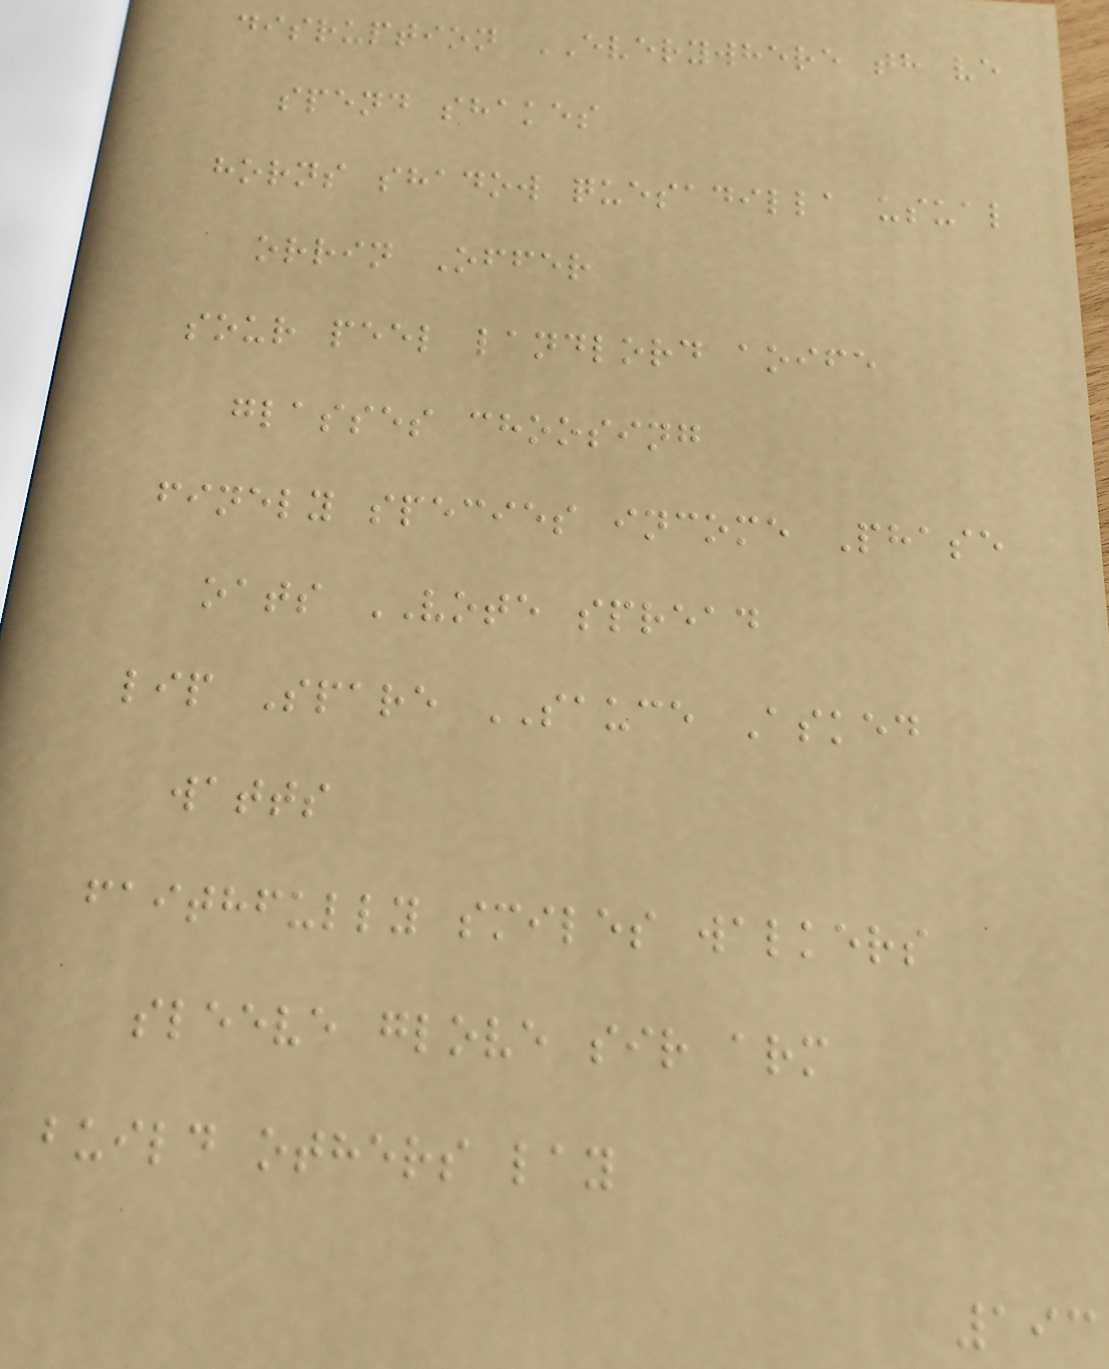disruption EVERYWHERE th ve
spend shakes
horns shadow quesadilla usual
orrin Offer
sour peel landlord aoife
glasses choosing
finely species income Phase
oats VOTE spread
lip Spare SAUCE Asked
watts
faithfully smiles walkers
sleeve glove sir arm
build others lay
193
